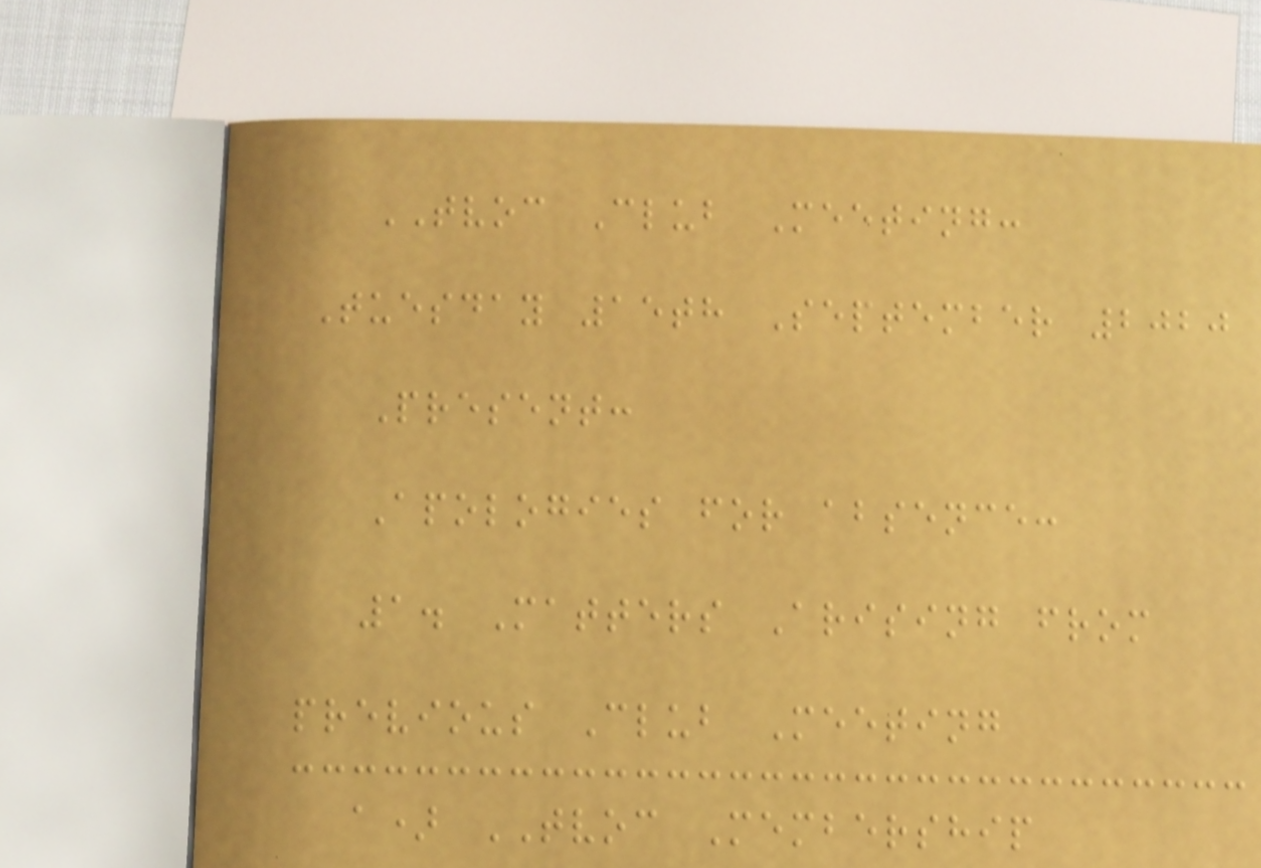TVOC Club Meeting:
Tuesday 15th September 2020
Present:
Apologies for absence:
1. Matters Arising from
previous Club Meeting
a) TVOC Membership
